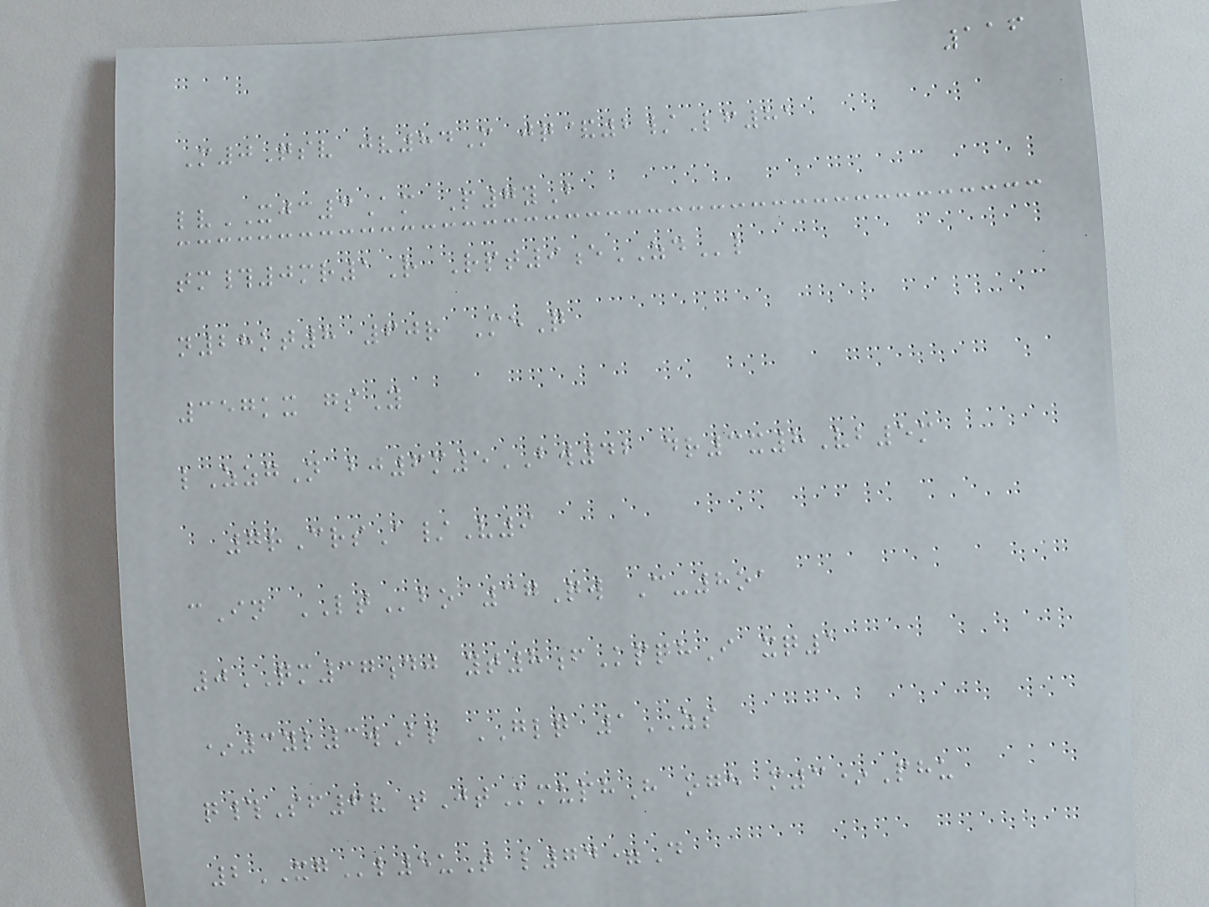116
M0Qsv jv84M jq&2/Lf81
lvXJC3Am P7yB
tm#0mr1R Rpt9eZDl
n28kt8 60r MeQ
357kx gsY
lZzgN bj6m5BW42 dr3x8Vb5m
7rCrsA/V9
cIn LTbo 37Qw C-8oa
0QM37dj yt8fKpqhI xq1
*3yl3wBl GLQ 1ZS
q#Sf6v tJtKmuphH oge m3*Phu
2XGl5uT l74=D
